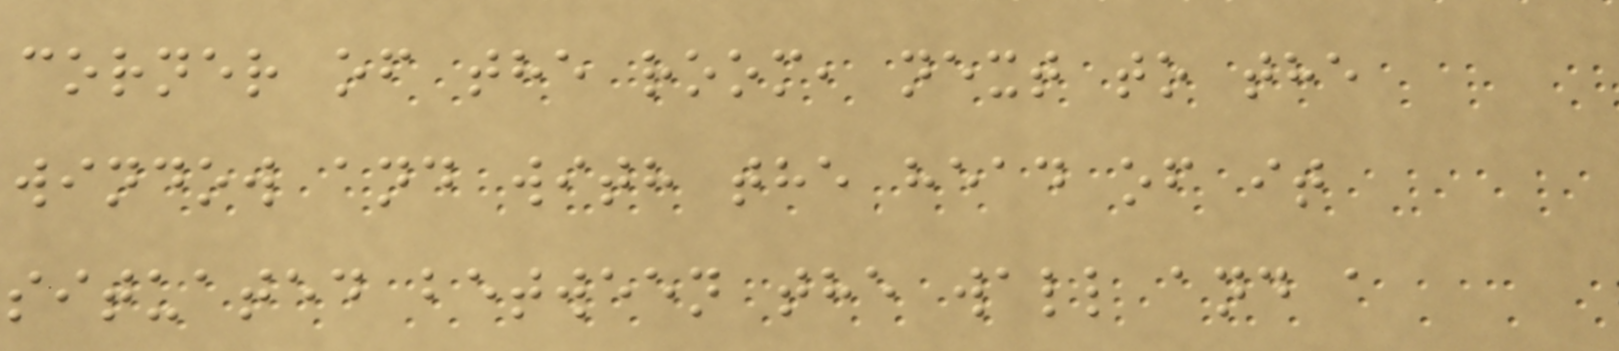corner of the room, next to the
window and with the head of it
situated between the wall and a
